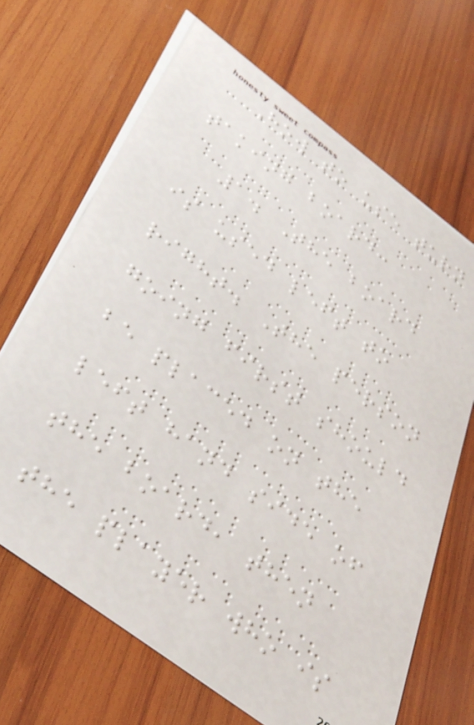How to use turn
taking board:
1. The board
is used left to
right. The person
going first should
be placed on the
left hand side of
the board, then
the player who is
